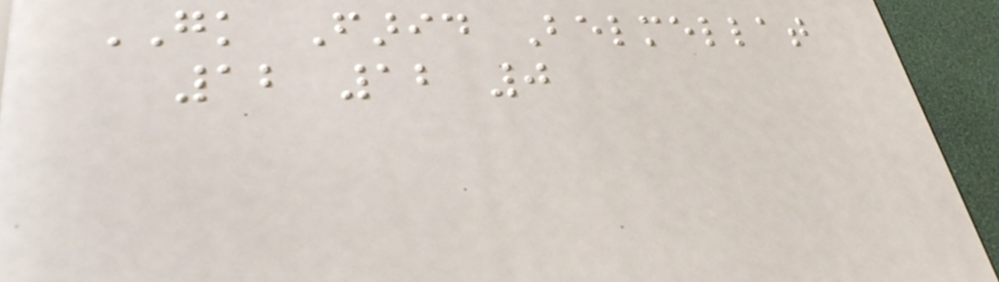GK Farid Belmellat
12 12 0
